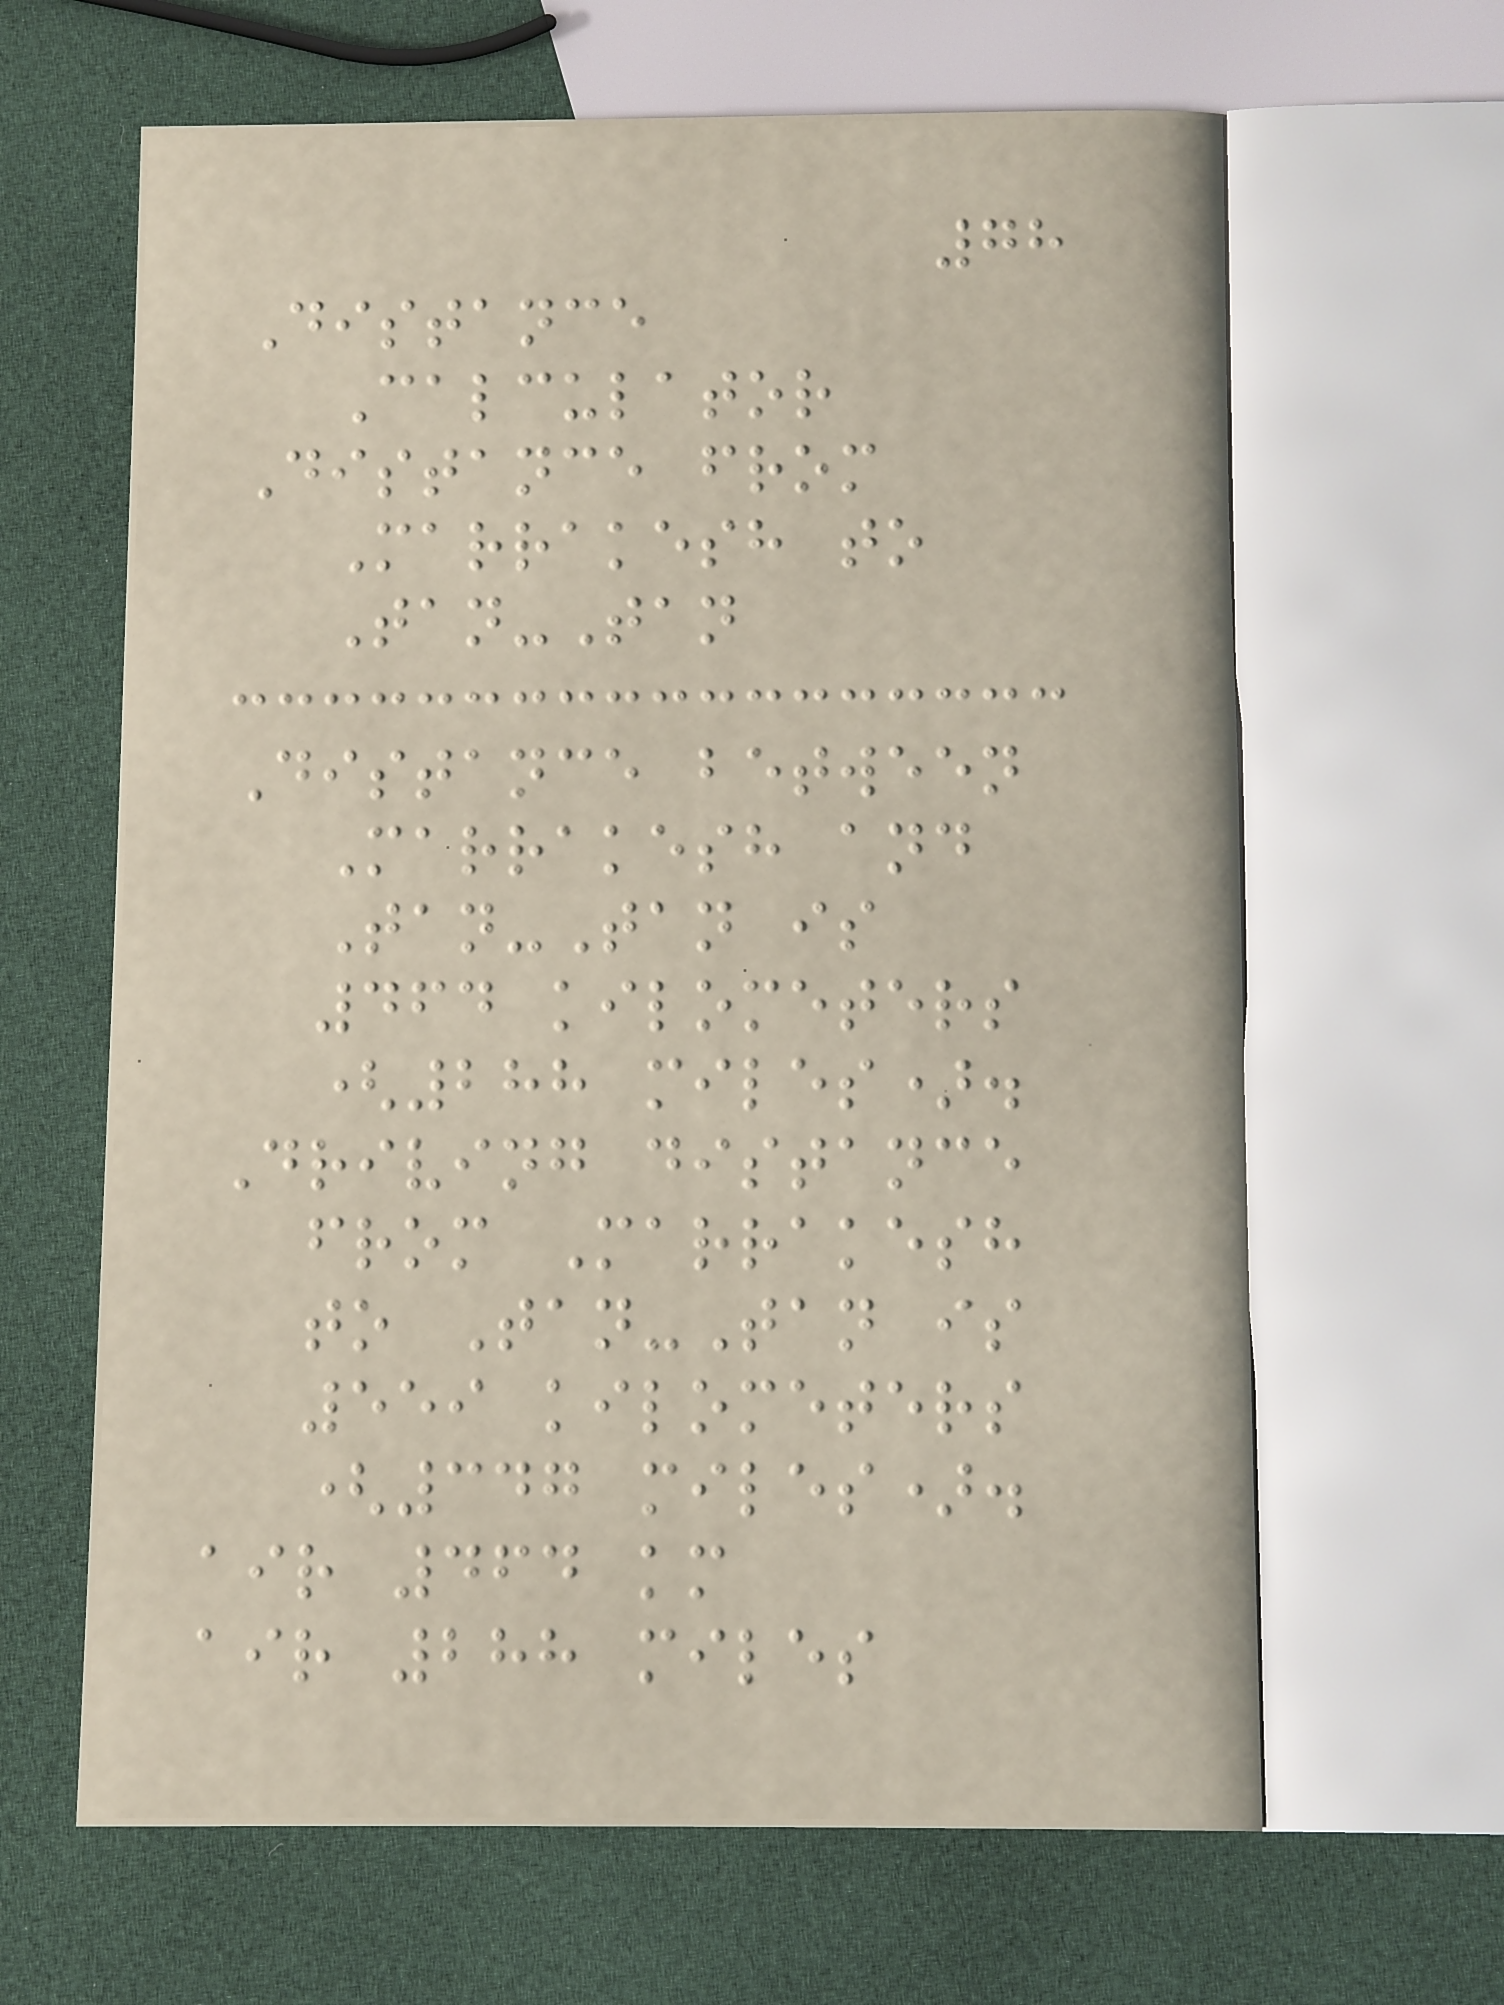78
Distance
Calculator
Distance from
Marrakesh to
Tan-Tan
Distance between
Marrakesh and
Tan-Tan is
464 kilometers
(288 miles).
Driving distance
from Marrakesh
to Tan-Tan is
559 kilometers
(347 miles).
air 464 km
air 288 miles
